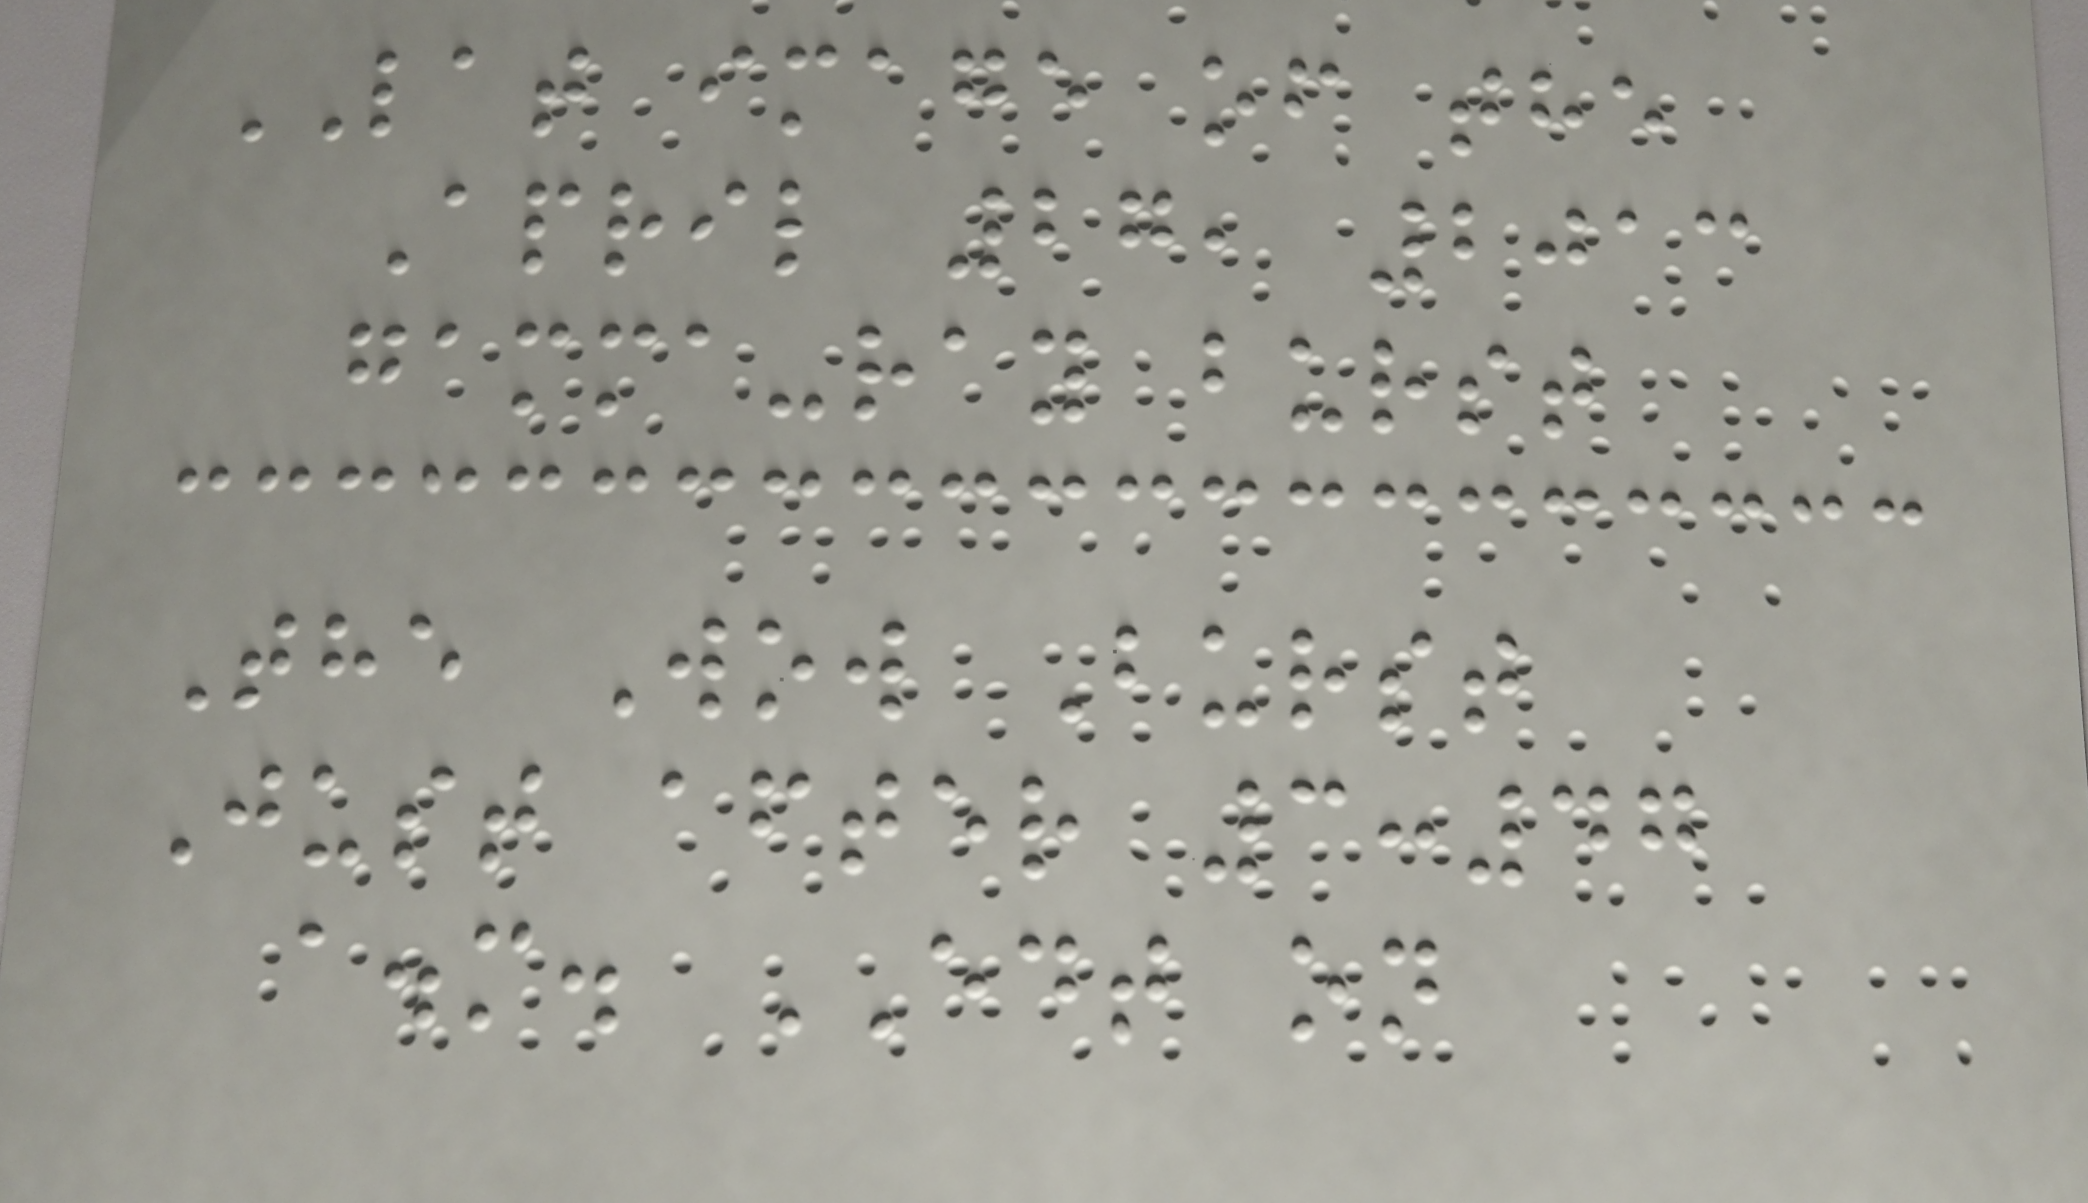LAT image of the
April 27, 2013
gamma-ray burst
The Wow Burst
Just after 3:47
a.m. EDT on
